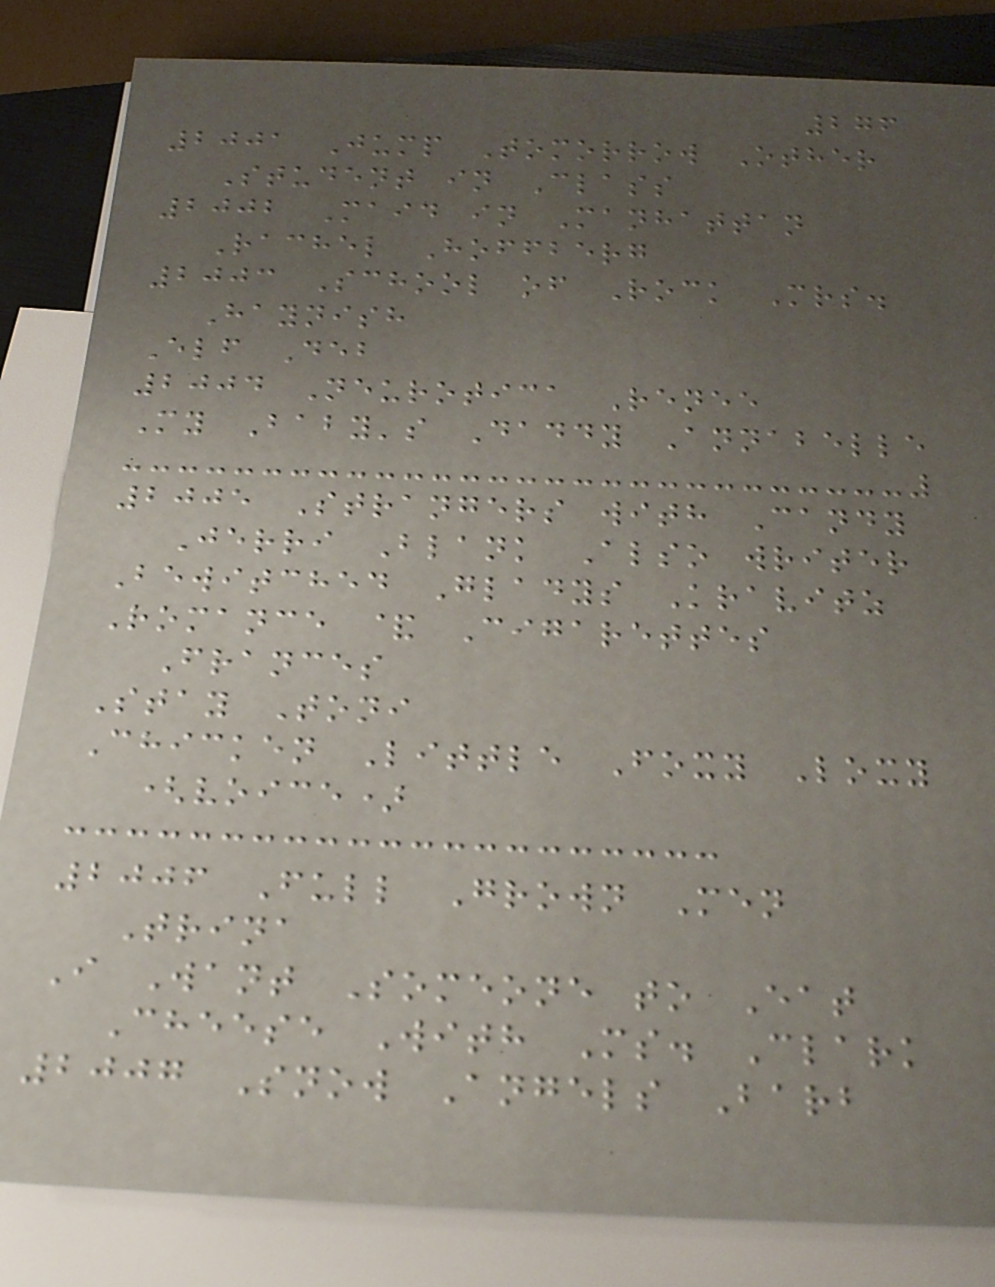276
2001 Jump Tomorrow Other
Student in Class
2002 Maid in Manhattan
Rachel Hoffberg
2003 School of Rock Mrs.
Haynish
Elf Deb
2004 Neurotica Renee
My Baby's Daddy Annabelle
2005 Strangers with Candy
Jerri Blank Also writer
Bewitched Gladys Kravitz
Romance & Cigarettes
Frances
Stay Toni
Chicken Little Foxy Loxy
(voice)
2006 Full Grown Men
Trina
I Want Someone to Eat
Cheese With Ms. Clark
2007 Snow Angels Barb
